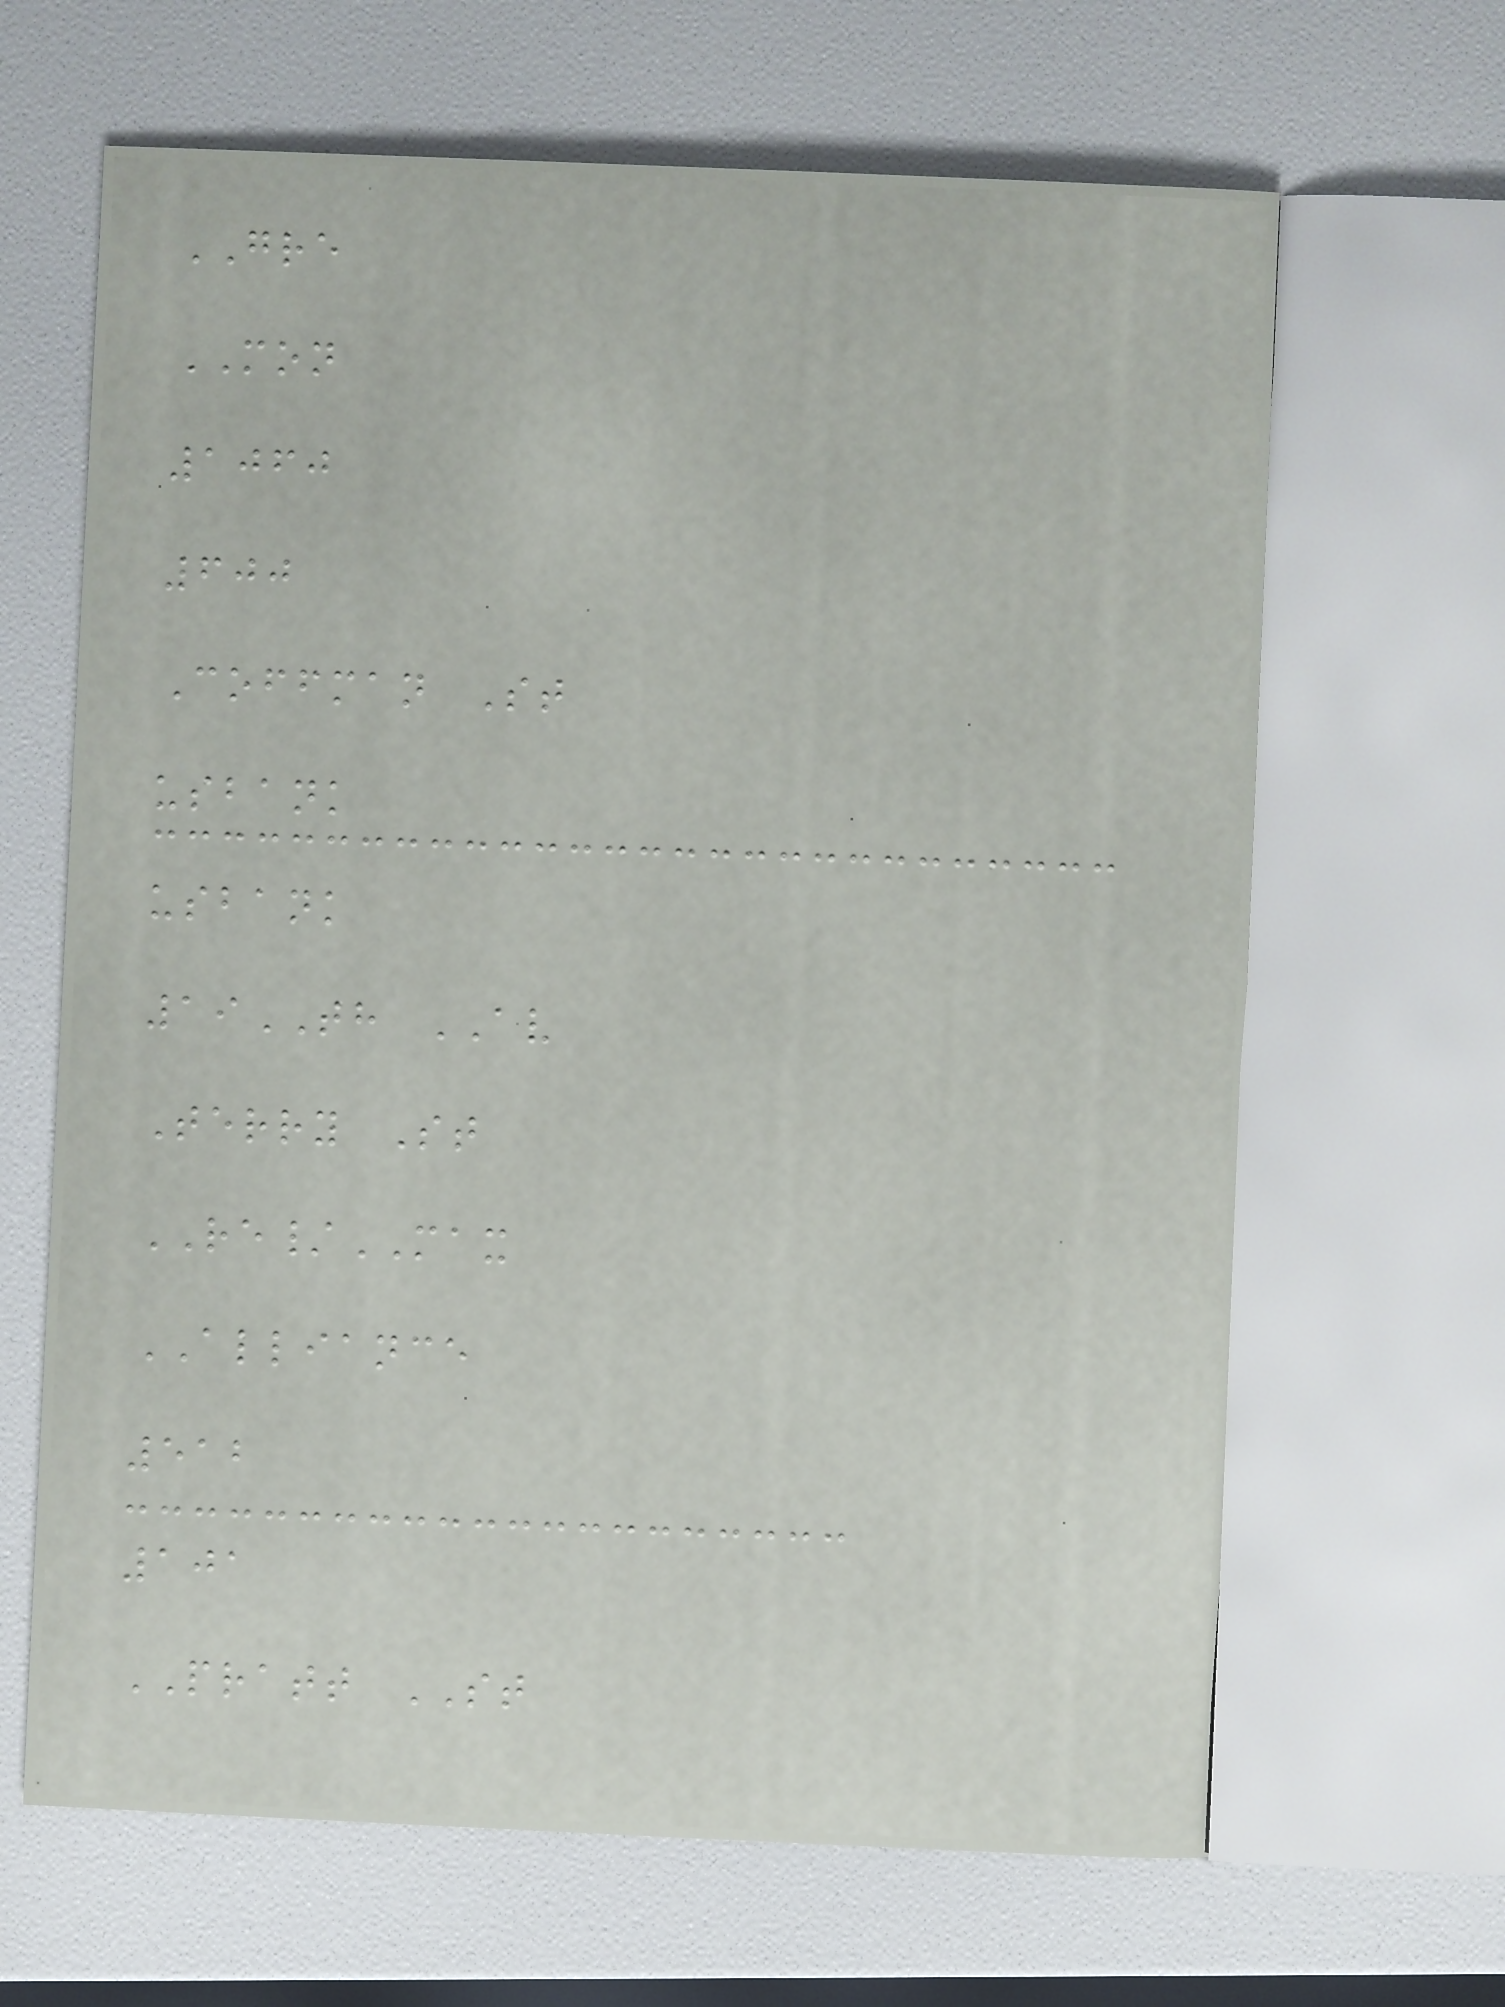GRE
MON
1060
600
Coffman St
usbank
usbank
19TH AV
Terry St
RE/MAX
ALLIANCE
512
101
PRATT ST
